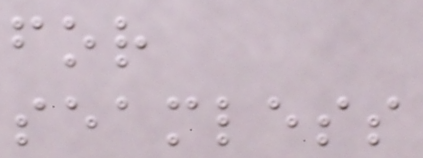for
seamless
